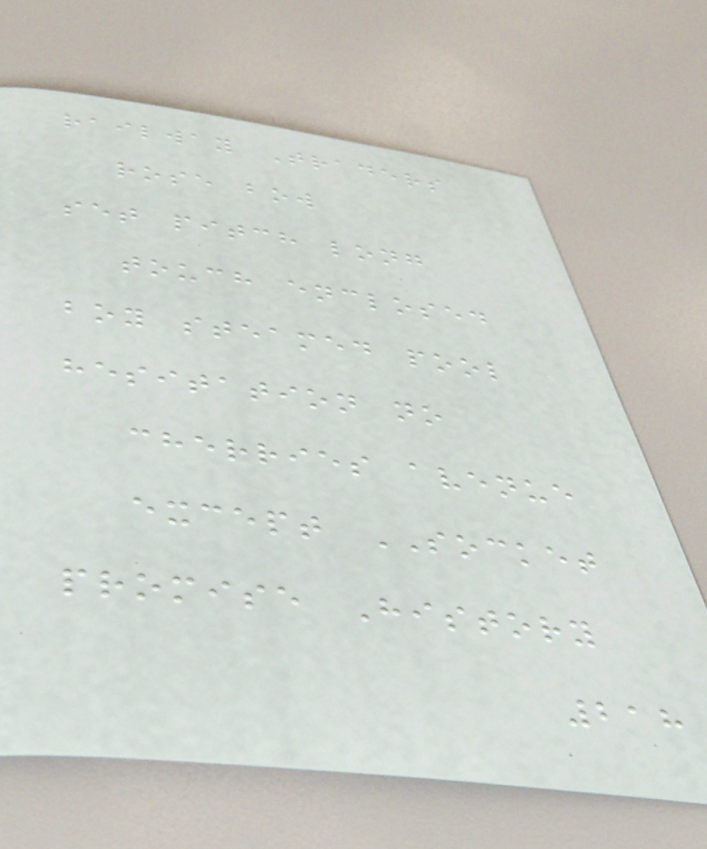railway Traders
rose bow
set pitch long
touch enclosed
boy steamed pool
hesitation no
cherries avenue
except SOCKET
promise History
218
